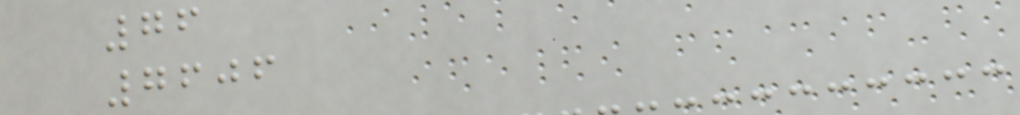76
7606
